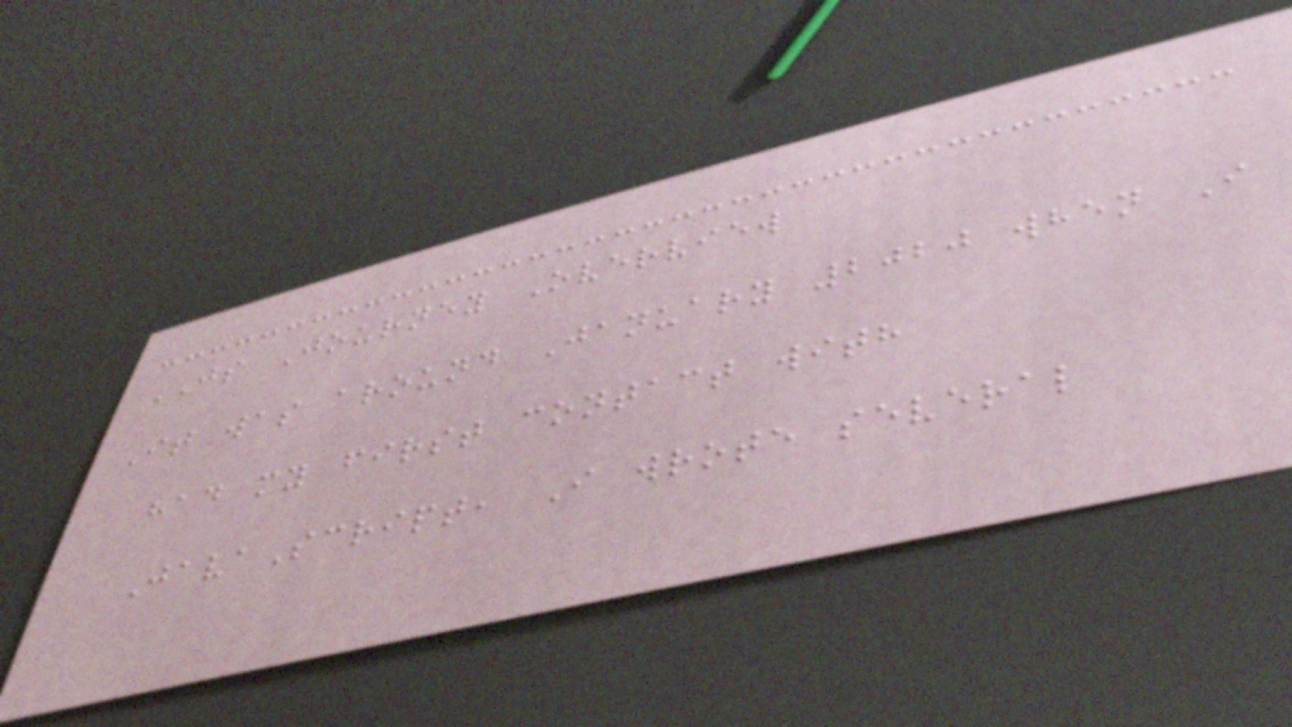JS Journey Overview
It was around January 2020 when I
had my first contact with
JavaScript, I wrote several
